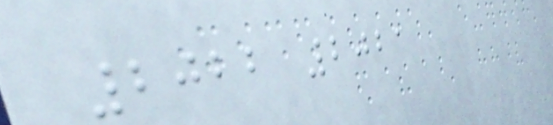2022 2021
